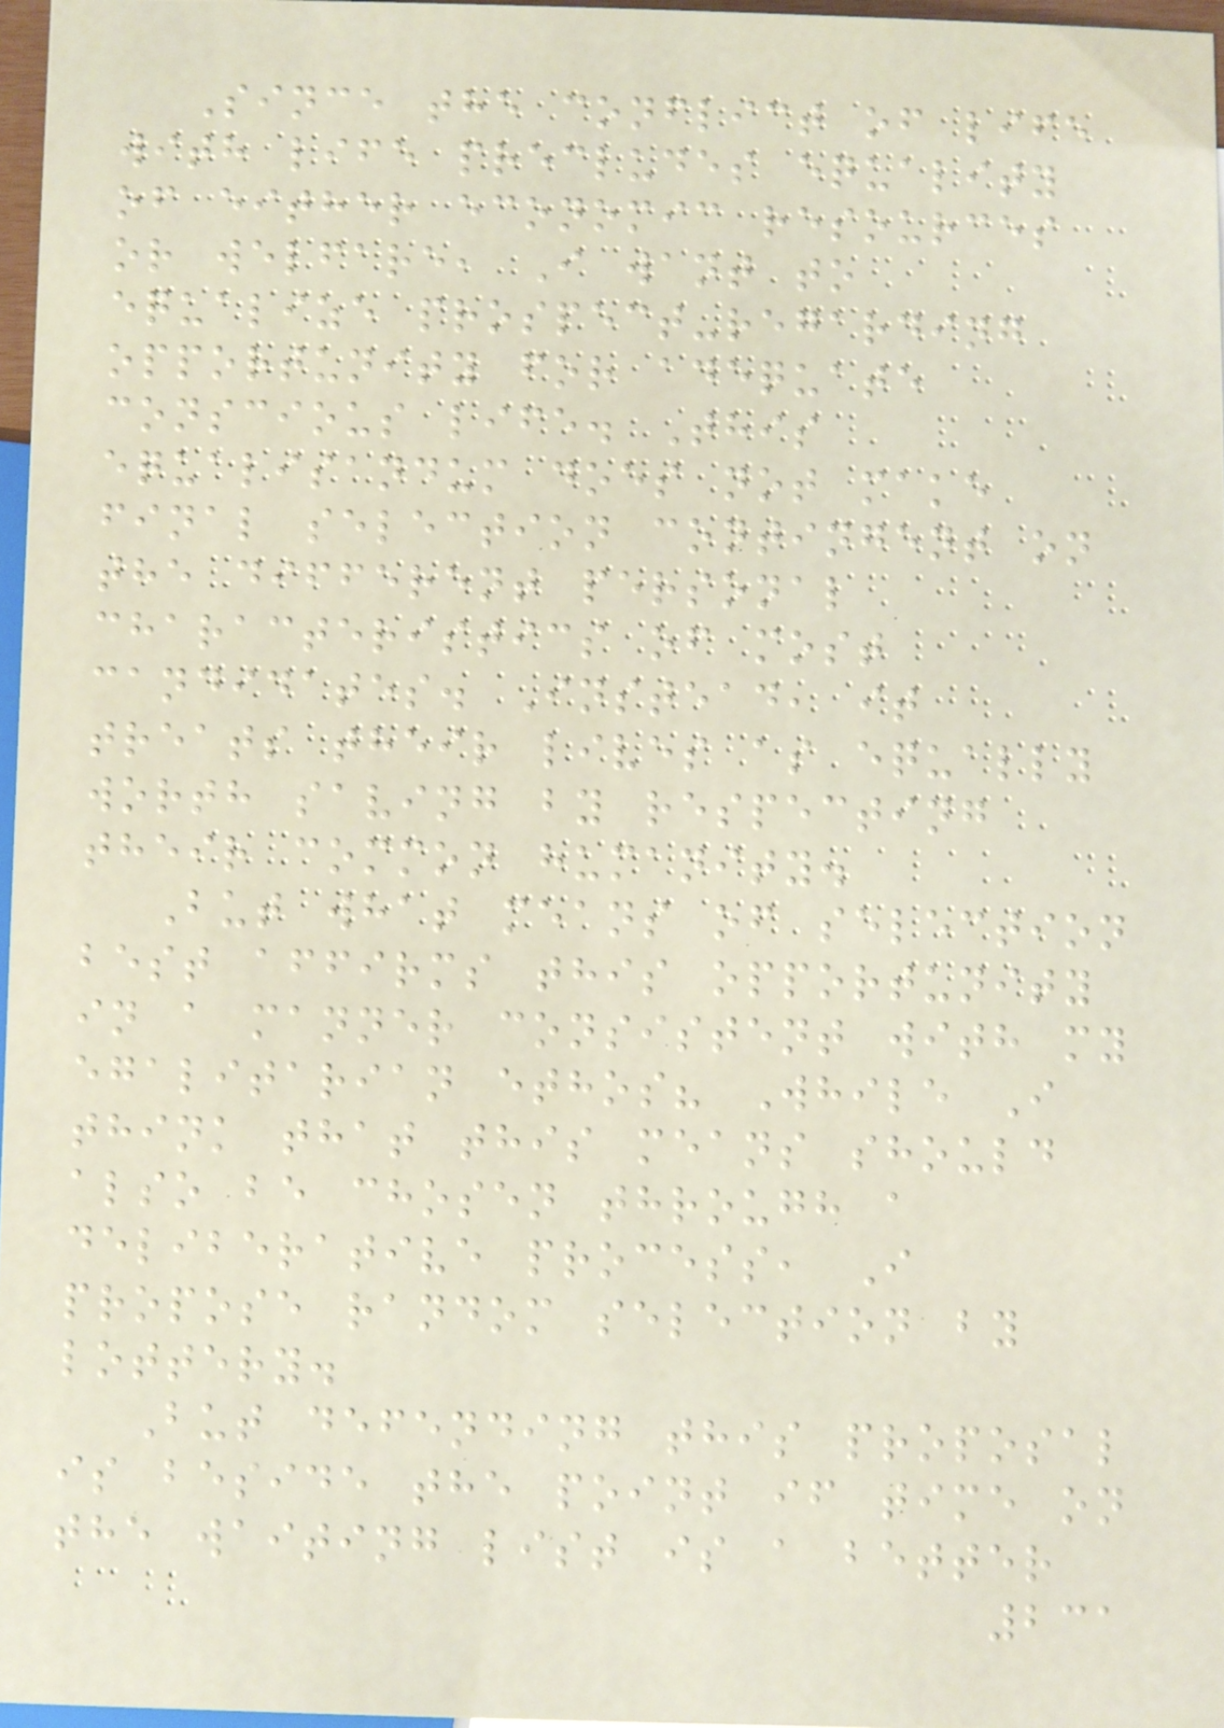Since the conflict of life
with life precludes equality
of either economic resources
or welfare, I want to
equalize prospect-regarding
opportunity for adequate
conscious life. This
equalisandum does not make
final selection contingent on
the different personal
characteristics of most
candidates. Instead, it
treats their lives as equally
worth saving by respecting
their common humanity.
But what means of selection
best affirms this opportunity
in a manner consistent with my
egalitarian ethos? While I
think that this means should
also be chosen through a
deliberative process, I
propose random selection by
lottery.
But defending this proposal
is beside the point if time on
the waiting list is a better
231
